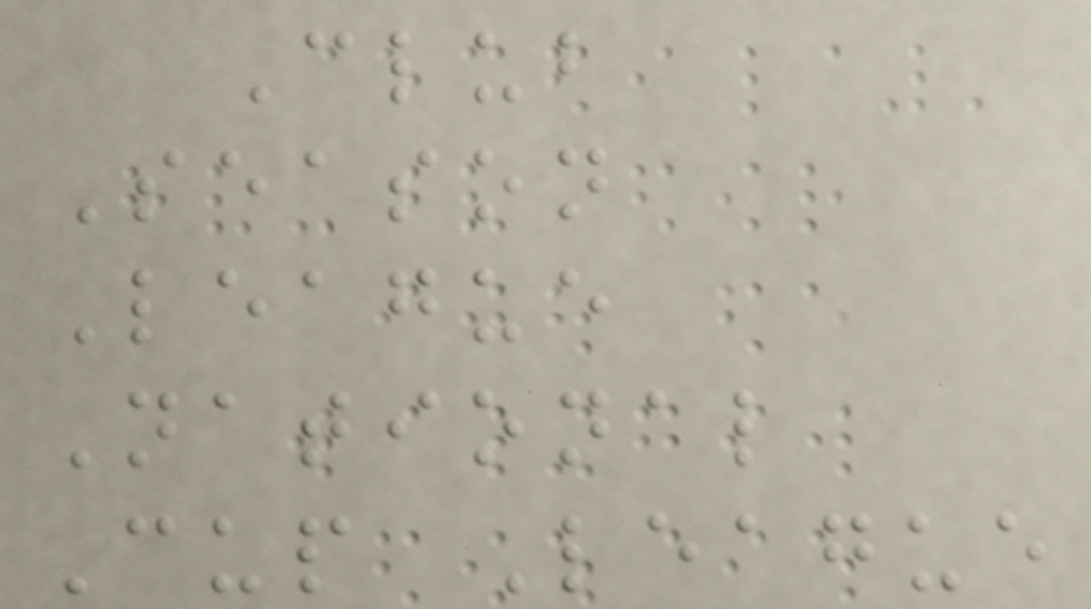Club
Season
League
National
Cup League
